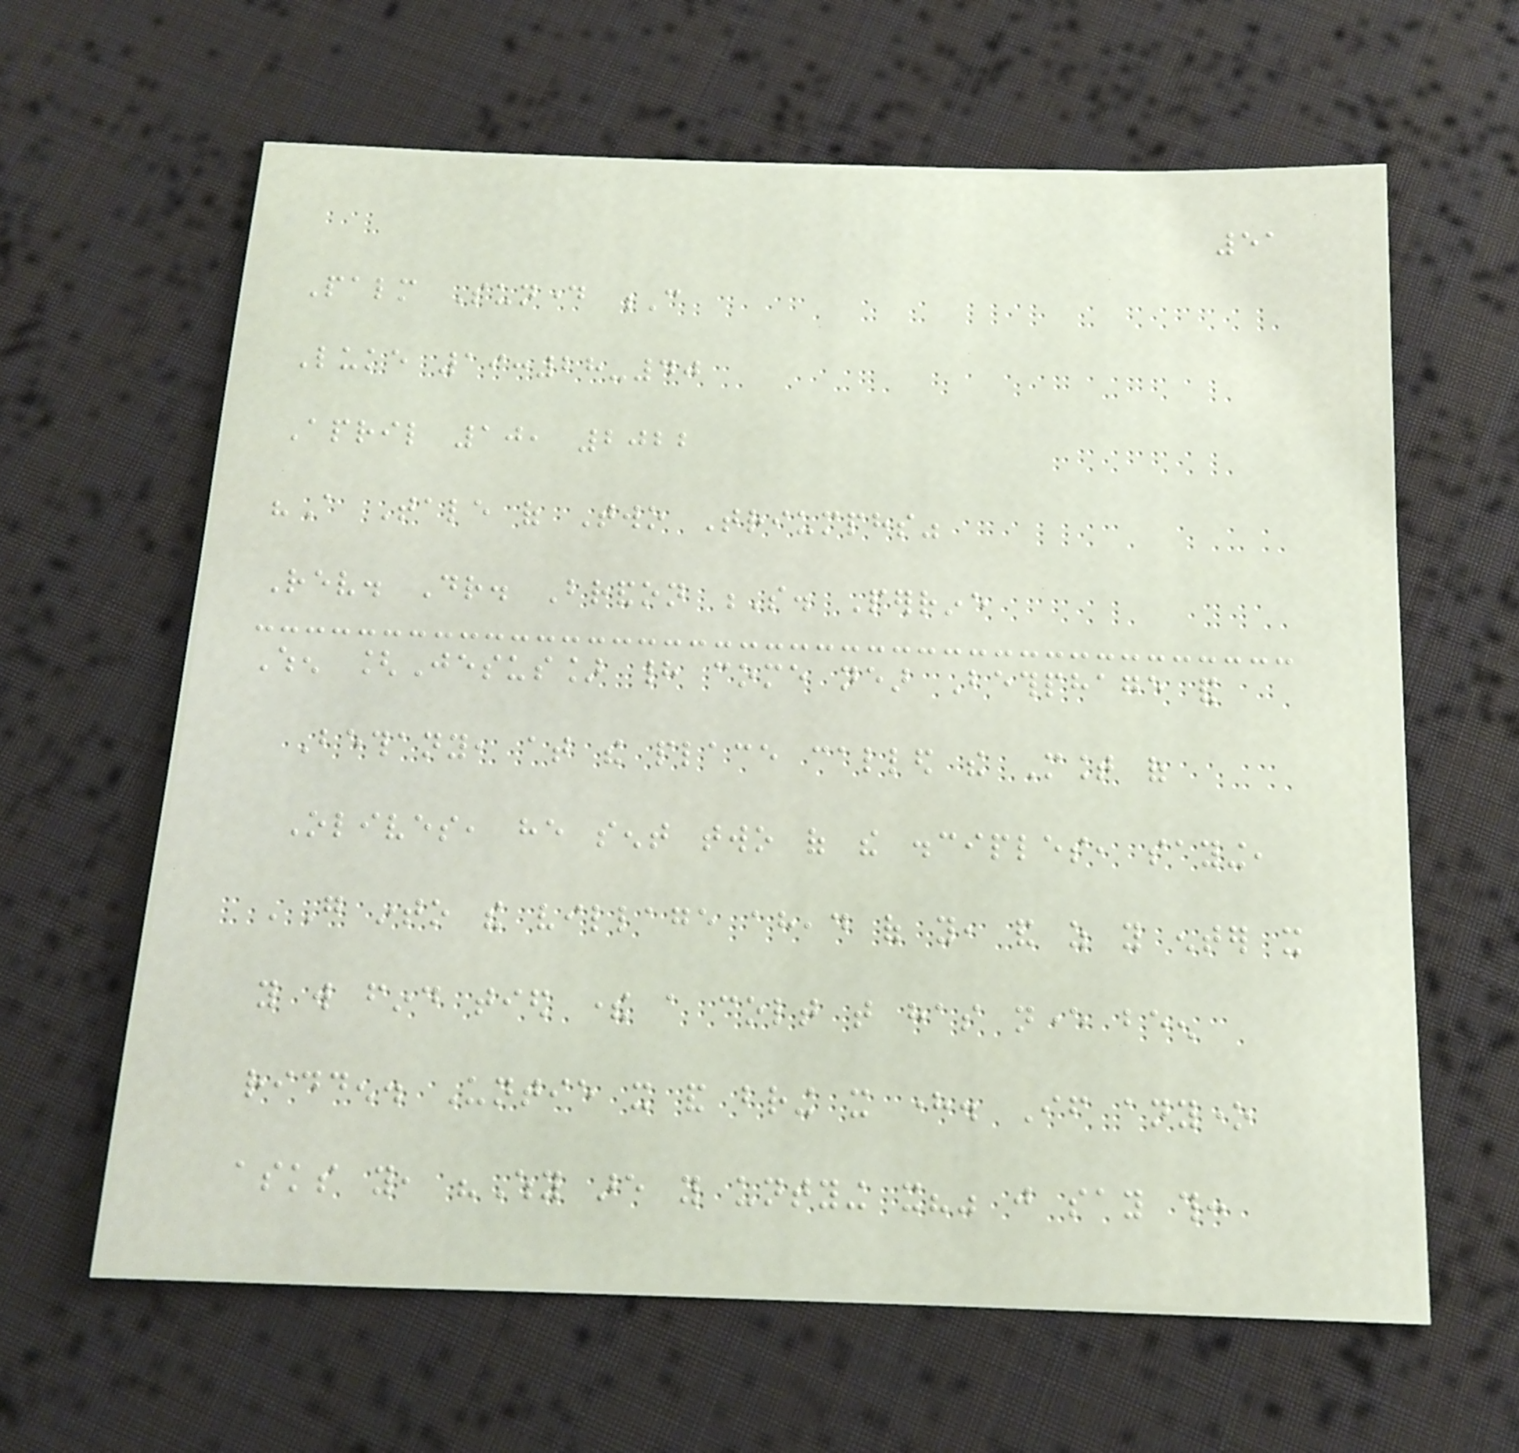51
Palm Sunday C
Luke 19:28-40
April 10, 2022
"A Tale of Two Triumphs"
Rev. Dr. Brandon S. Perrine
When [Jesus] had come near Bethphage and
Bethany, at the place called the Mount of
Olives, he sent two of the disciples, saying,
'Go into the village ahead of you, and as you enter it
you will find tied there a colt that has never been
ridden. Untie it and bring it here. If anyone
asks you, "Why are you untying it?" just say this:
